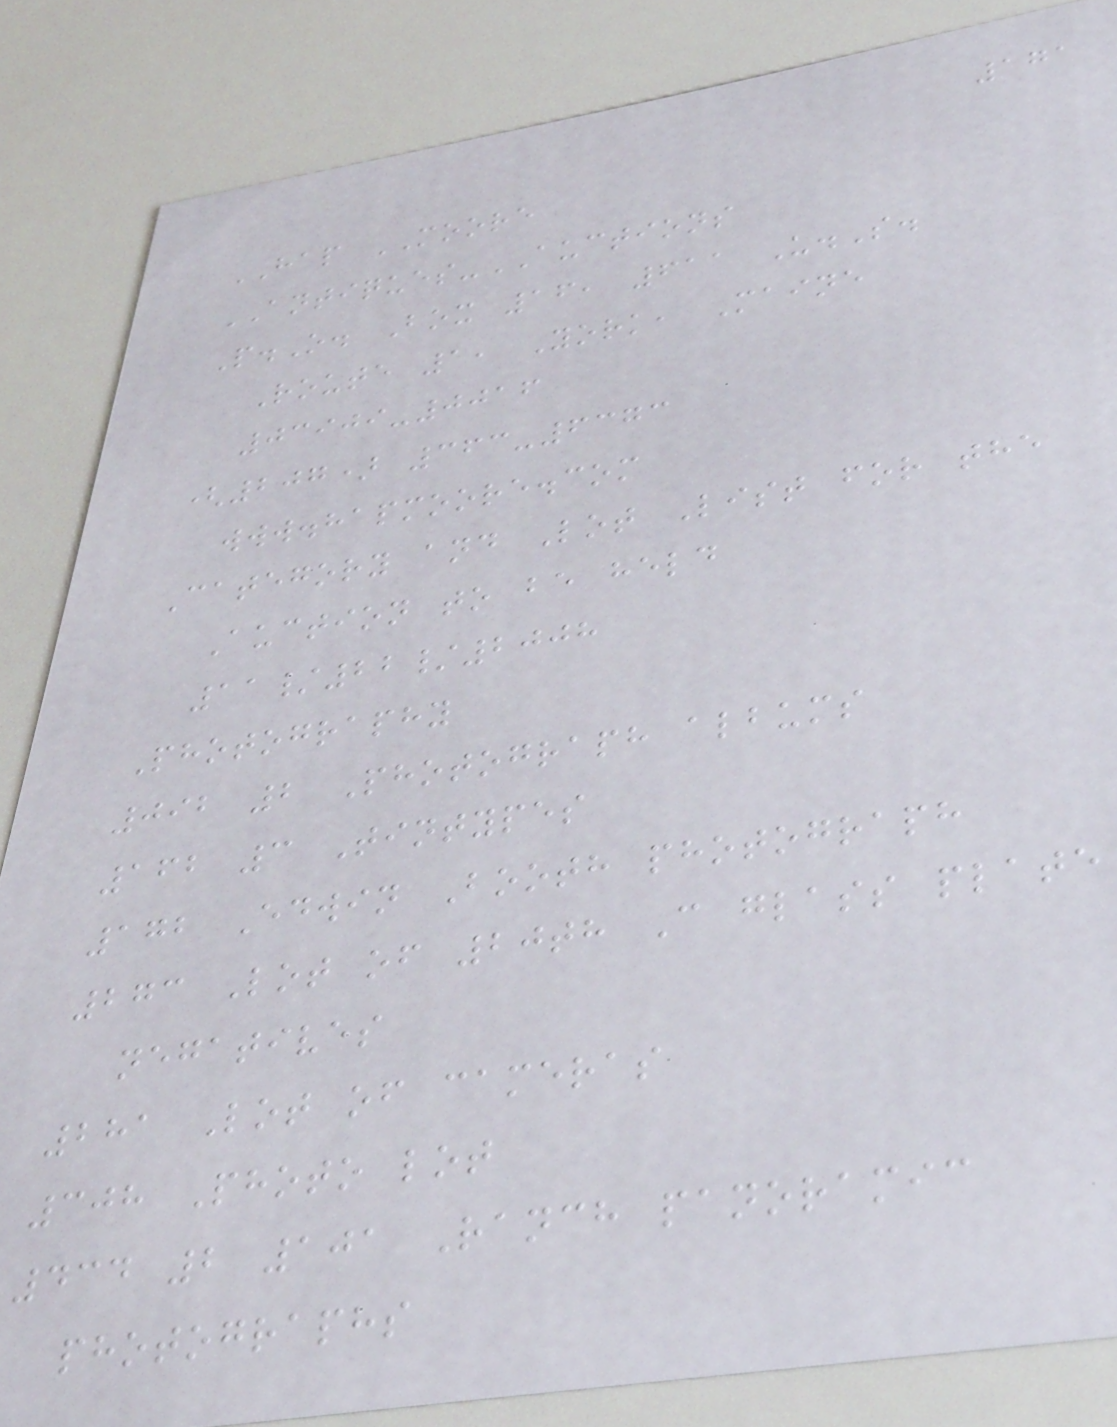171
HAP MOORE
ANTIQUES-AUCTIONS
P.O. Box 16, 611 U.S.
Route 1, York, Maine
03909-0016
(207) 363-6373
www.hapmoore.com
Category and Lot List for the
Auction to be held
11/22/2008
Photography
092 2 Photograph albums
162 3 Tintypes
172 Edwin Booth photograph
273 Lot of 20th C glass plate
negatives
281 Lot of cameras
308 Photo lot
434 2 101 Ranch panoramic
photographs
